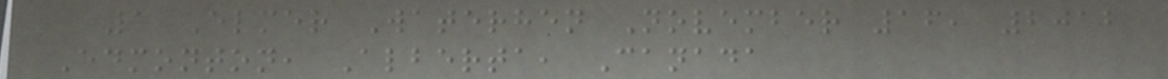1 Elmer Waterhen November 16, 2012
Edmonton, Alberta, Canada
